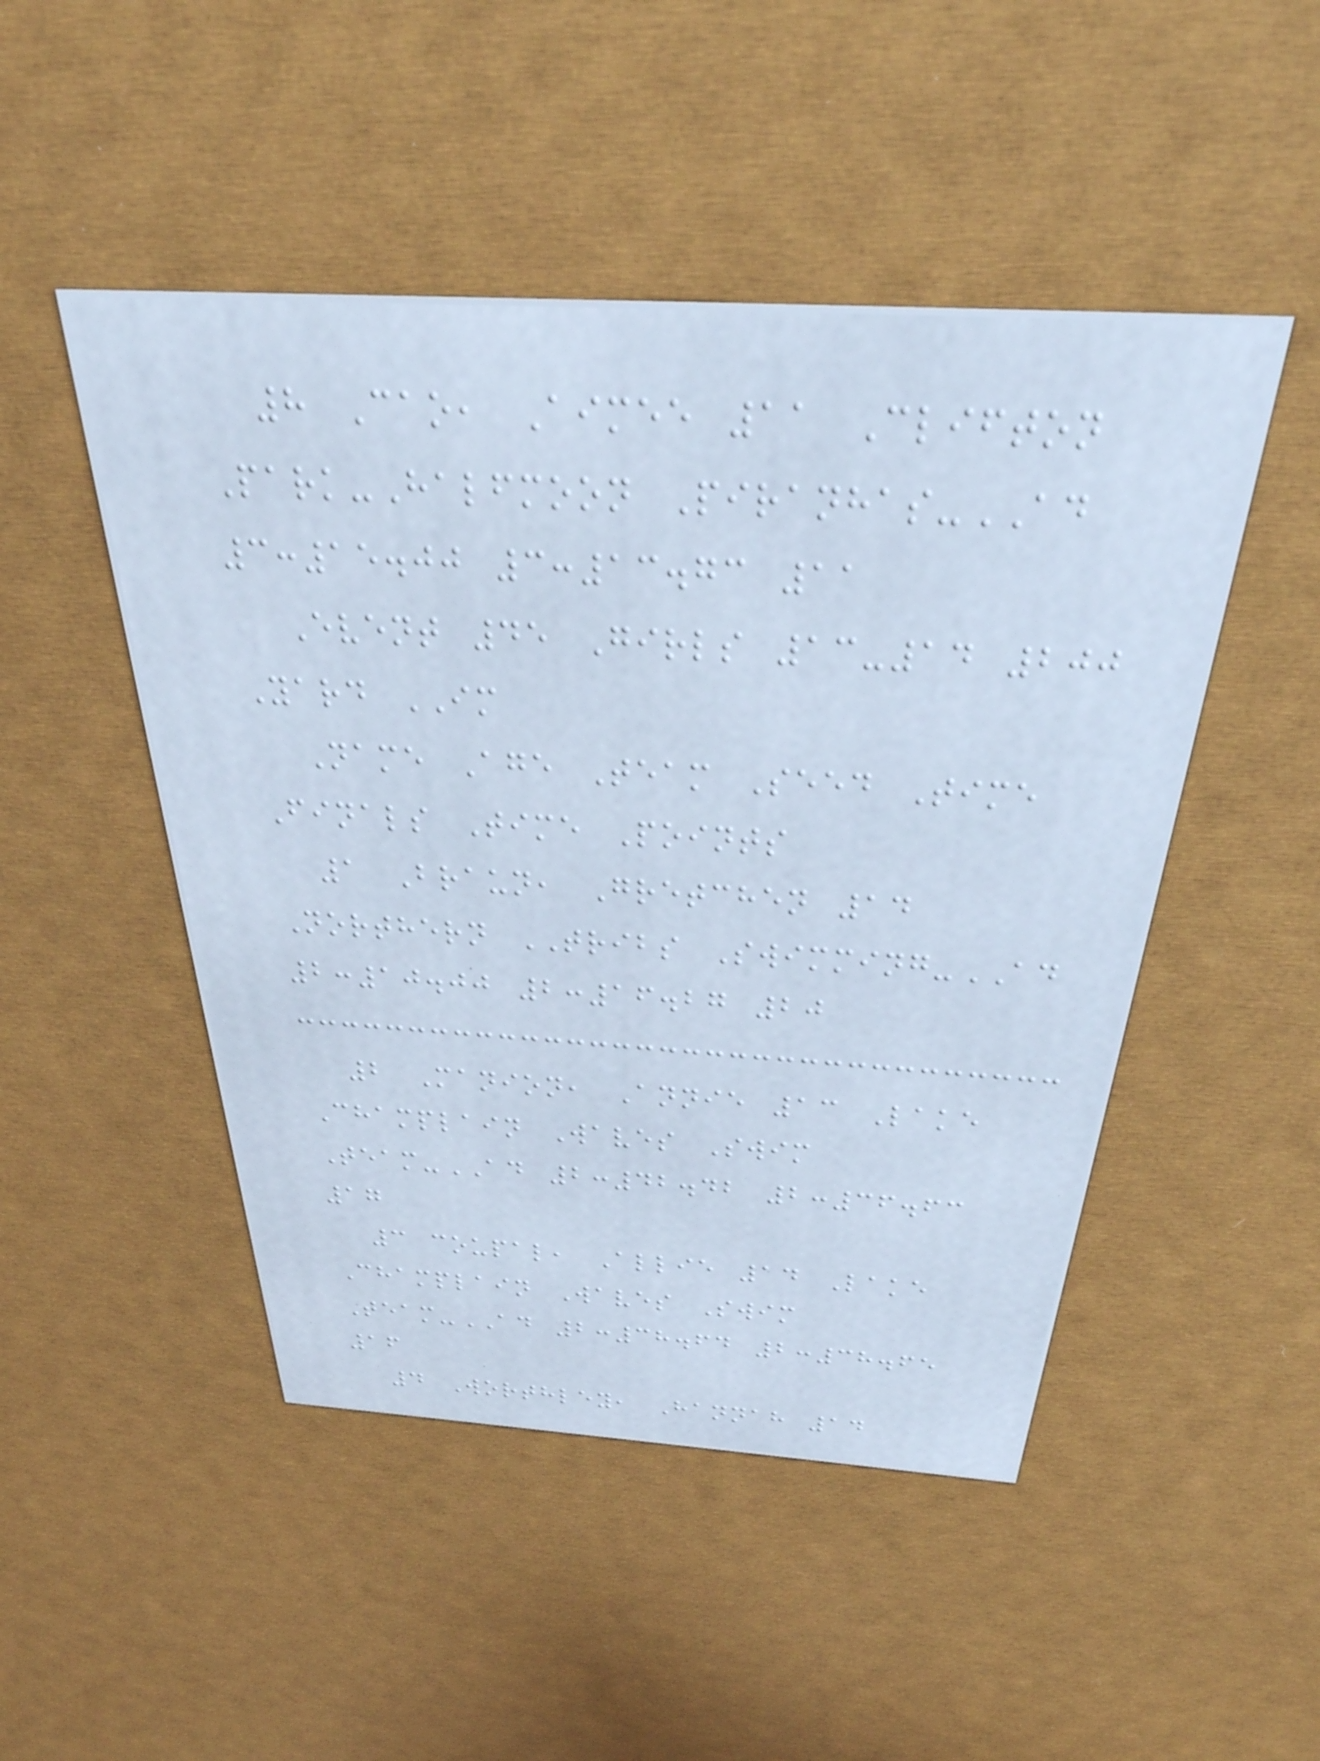8 Cao, Aimee 11 Clifton
Park-Halfmoon Piranhas-AD
3:15.00 3:13.73 11
Event 45 Girls 13-14 200
Yard IM
Name Age Team Seed Time
Finals Time Points
1 Braun, Gretchen 14
Northern TRIBS Swimming-AD
2:10.00 2:16.27 20
2 Manion, Annie 13 Lake
Champlain Waves Swim
Team-AD 2:42.42 2:36.63
17
3 coupal, Allie 14 Lake
Champlain Waves Swim
Team-AD 2:38.64 2:38.65
16
4 Worthley, Hannah 14
